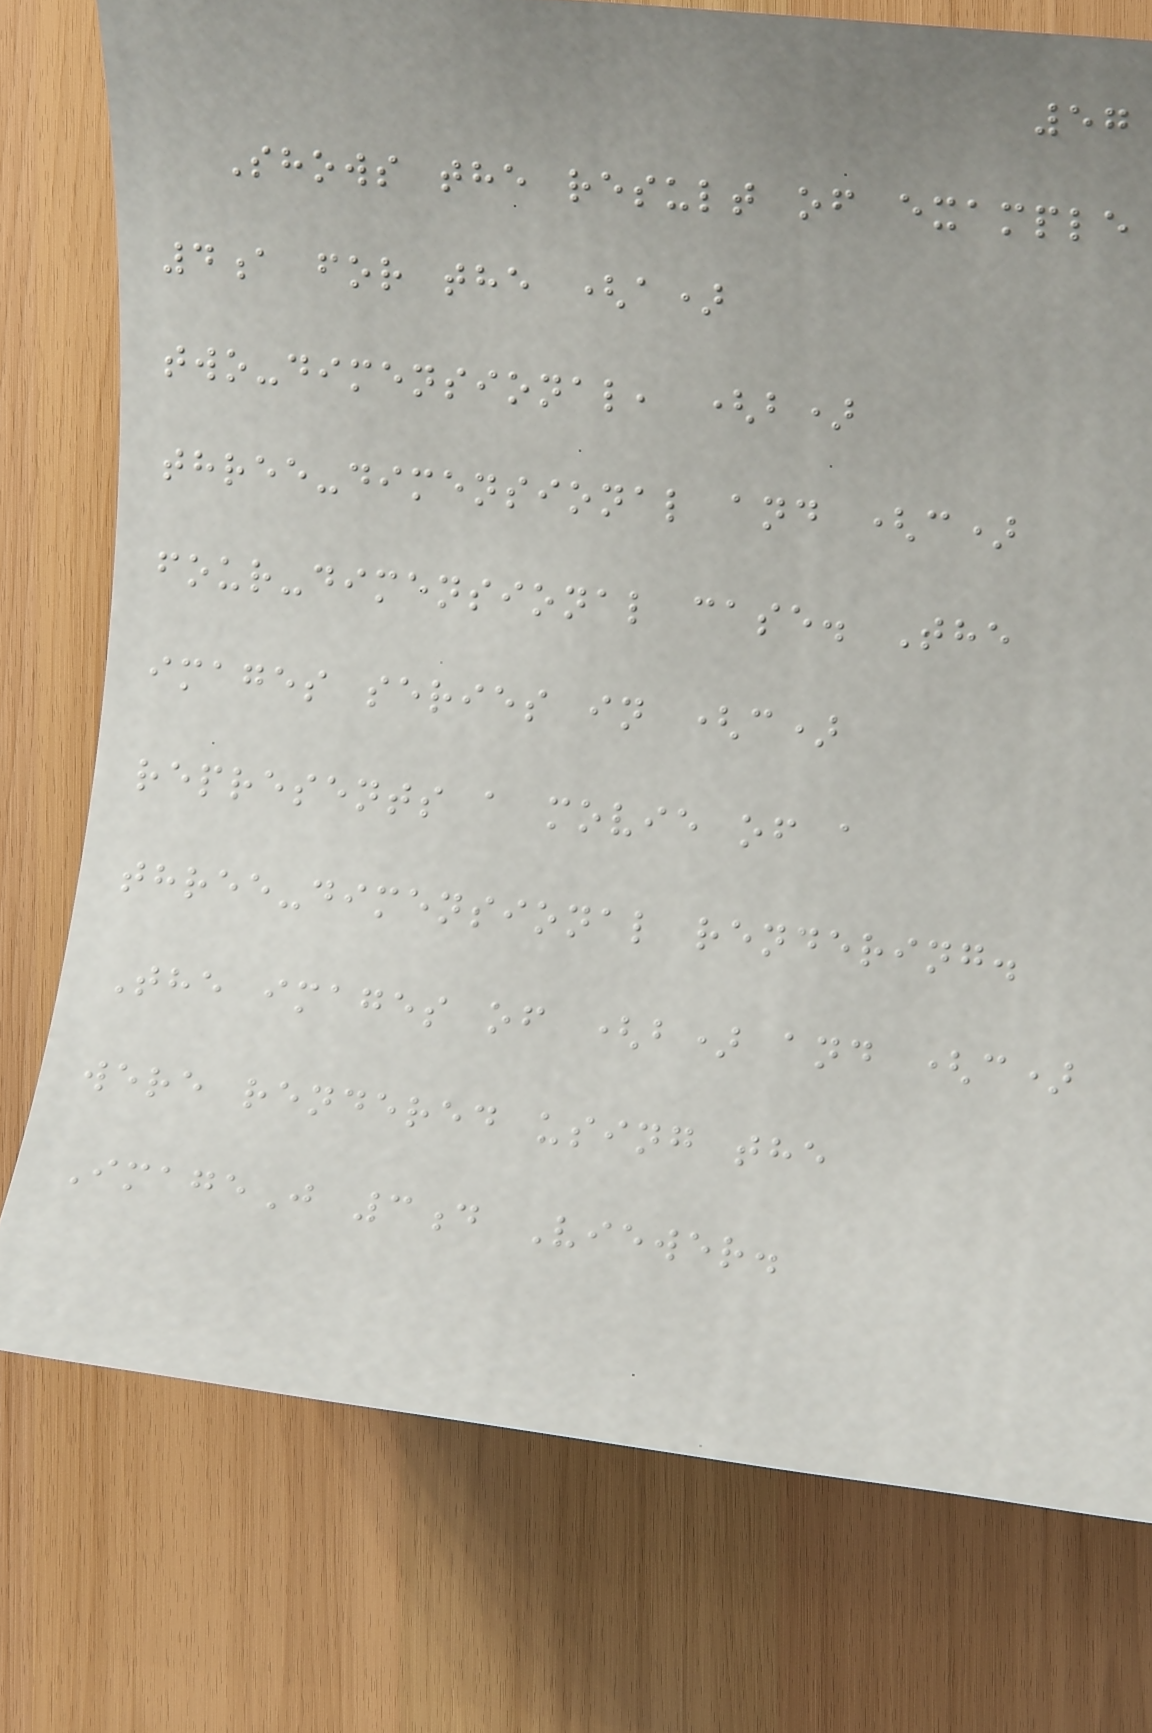57
Shows the result of example
4a for the (a)
two-dimensional, (b)
three-dimensional and (c)
four-dimensional case. The
images series in (c)
represents a movie of a
three-dimensional rendering.
The images of (b) and (c)
were rendered using the
ImageJ 3d Viewer.
